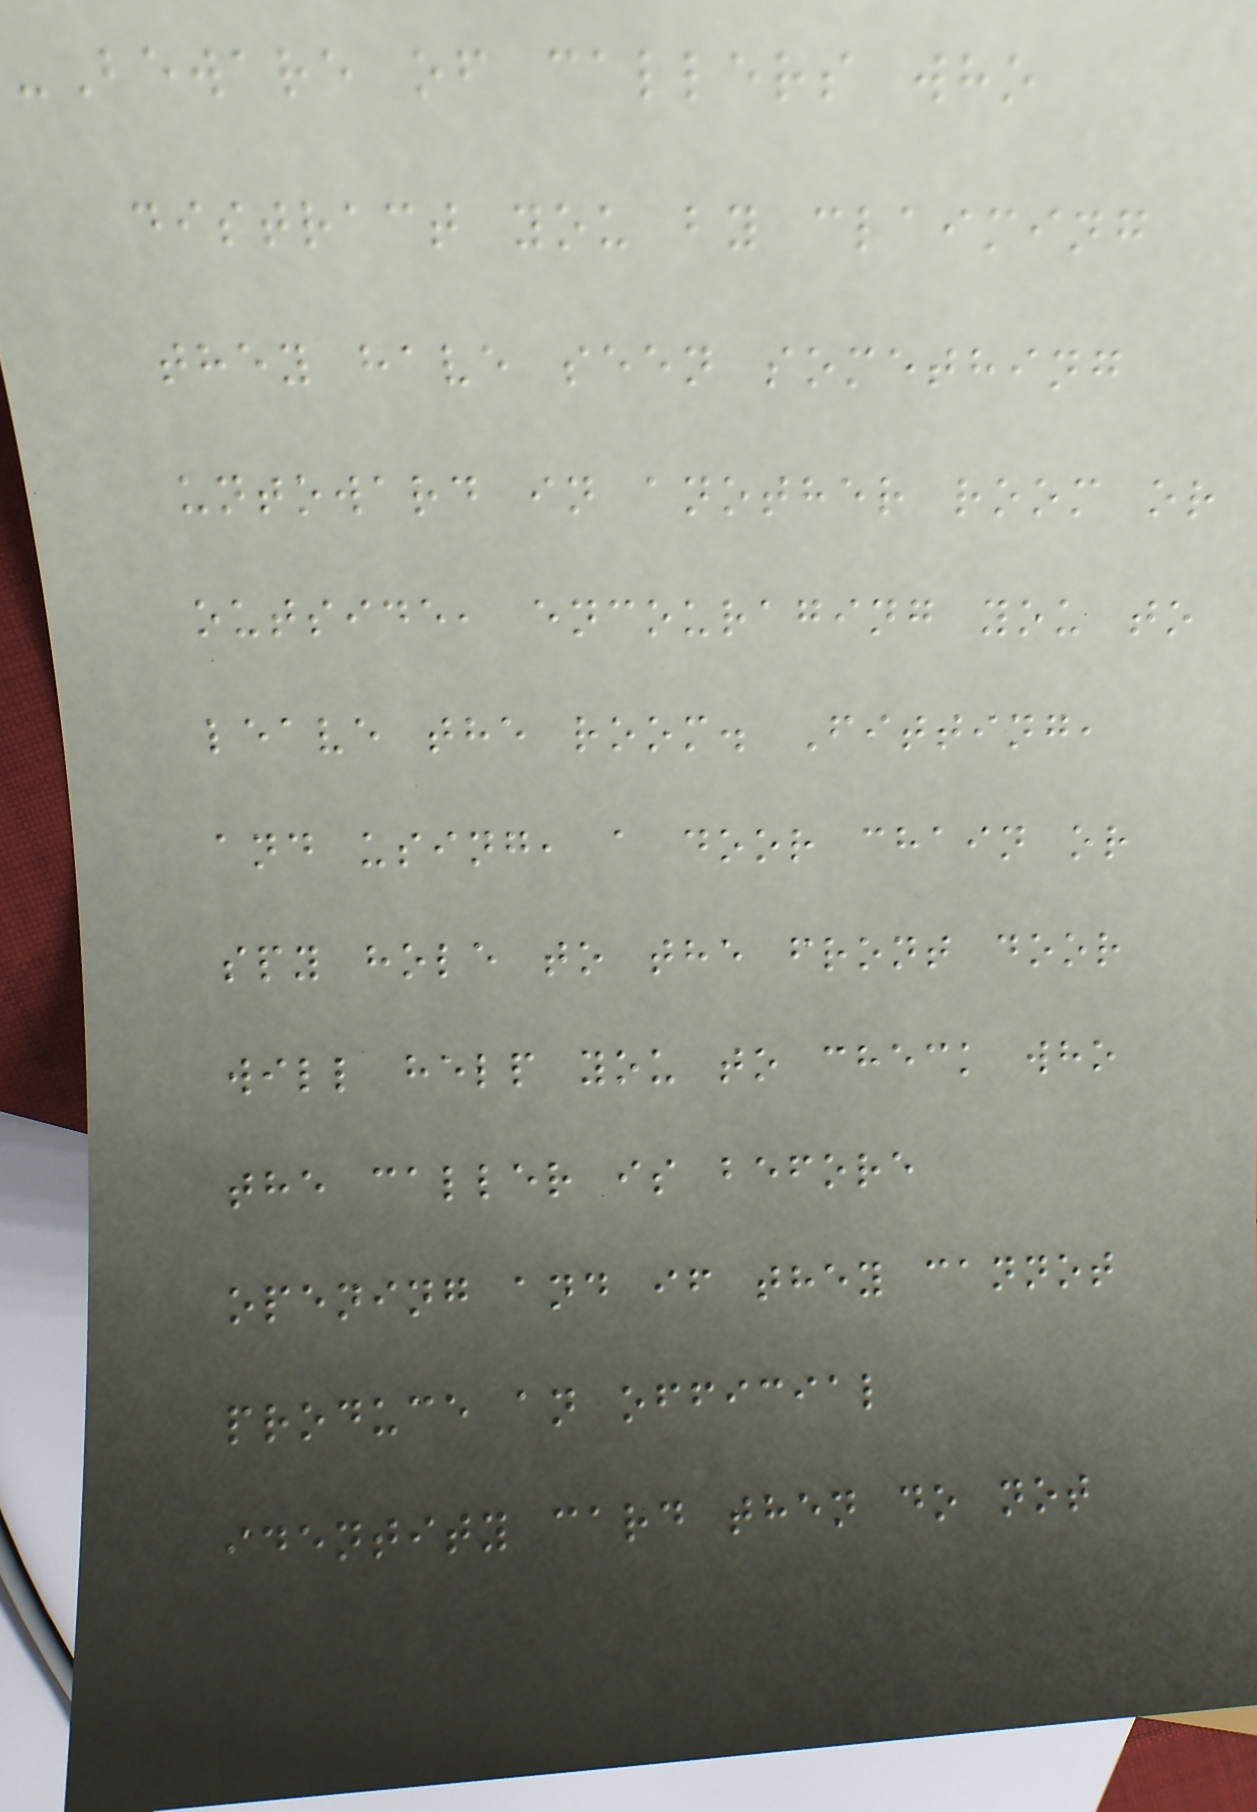-Beware of callers who
distract you by claiming
they have seen something
untoward in another room or
outside, encouraging you to
leave the room. Fitting,
and using, a door chain or
spy hole to the front door
will help you to check who
the caller is before
opening and if they cannot
produce an official
identity card then do not
